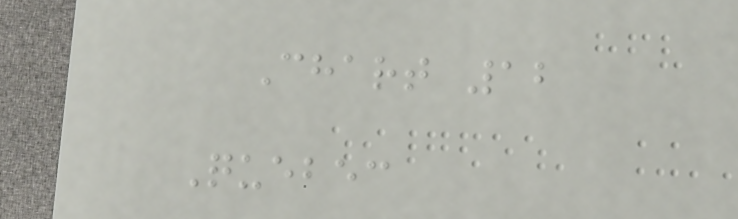Chart 12
Quebec
